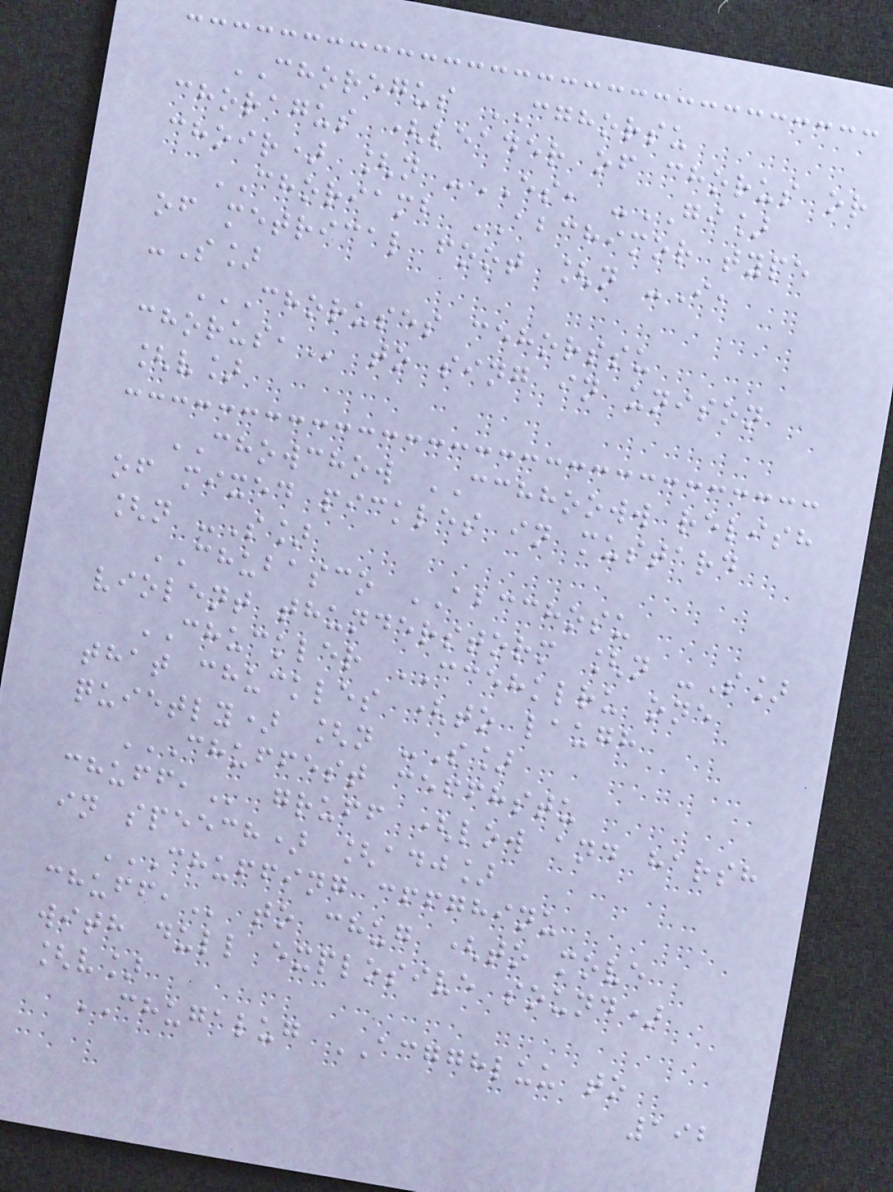CHOREGUS CGHORSU
choragus (leader of chorus or
choir) [n -ES, -GI]
CHORIAMB ABCHIMOR type
of metrical foot [n -I,
-S]
CHORUSES CEHORSSU
CHORUS, to sing in unison
[v]
CHOWCHOW CCHHOOWW relish
of mixed pickles in mustard
[n -S]
CHUBASCO ABCCHOSU
violent thunderstorm [n -S]
CHUCKLER CCEHKLRU one
that chuckles (to laugh
quietly) [n -S]
CHUFFEST CEFFHSTU
CHUFF, gruff (low and harsh
in speech) [adj]
CHUFFING CFFGHINU
CHUFF, to chug (to move
with dull explosive sound)
[v]
CHUGALUG ACGGHLUU to
192
